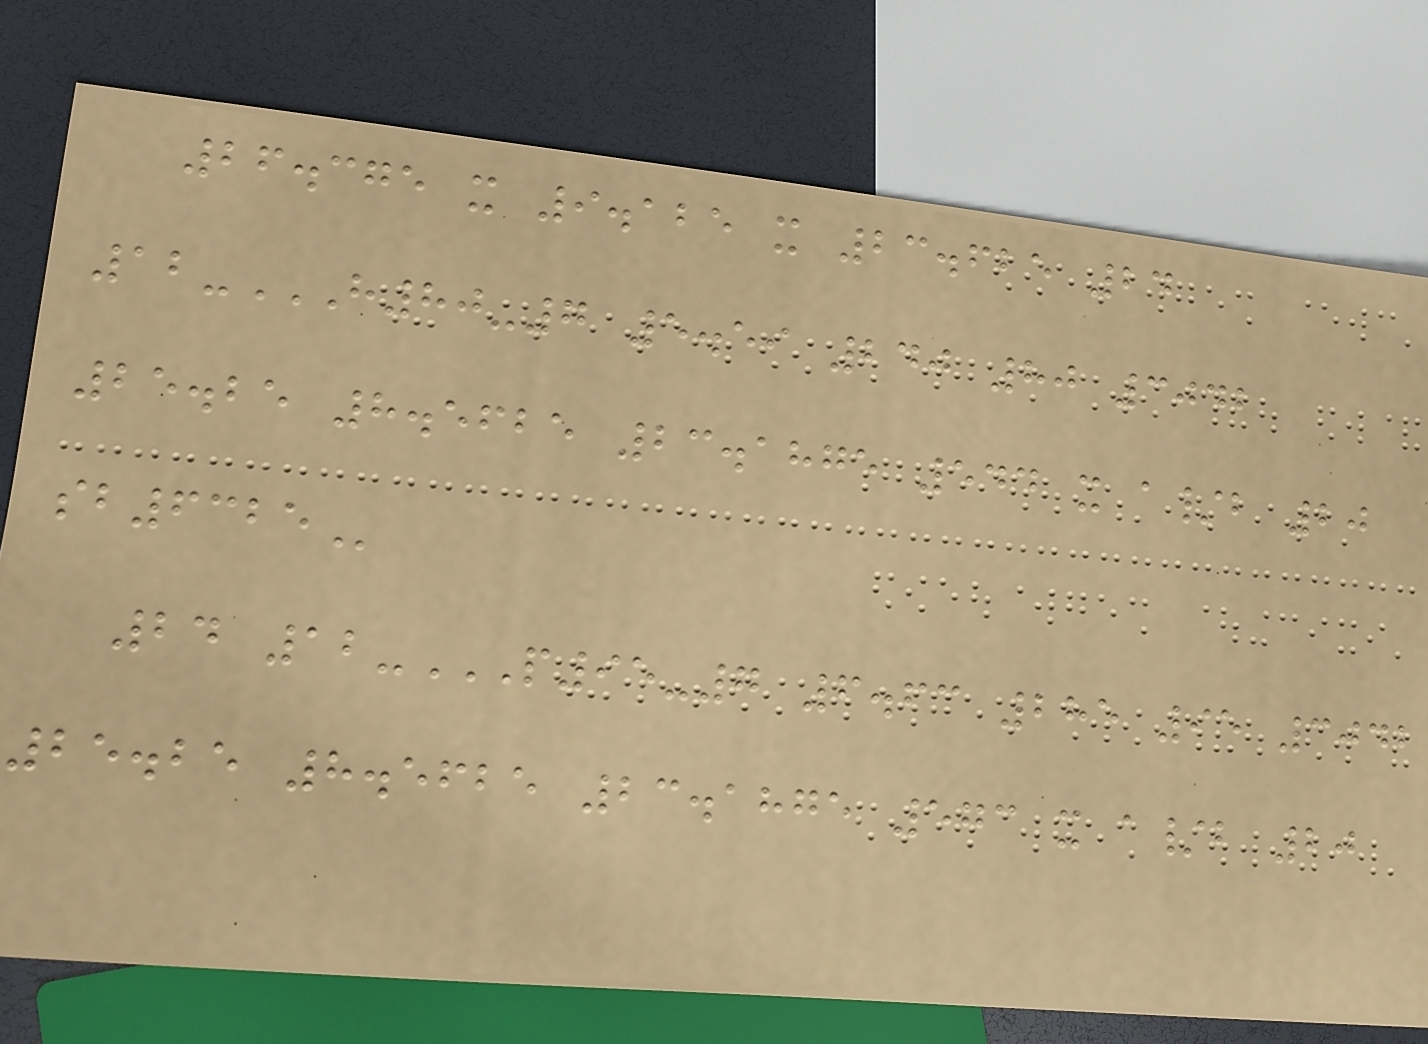26.375 x 9.125 x 23.625 24
12-H80-7 5.59 240 80 3042
25.25 8.5625 23.1875 544 X A/B 20
SB6325
24 12-P95-7 6.63 285 95 3042
25.25 8.5625 23.1875 573 X A/B 20
